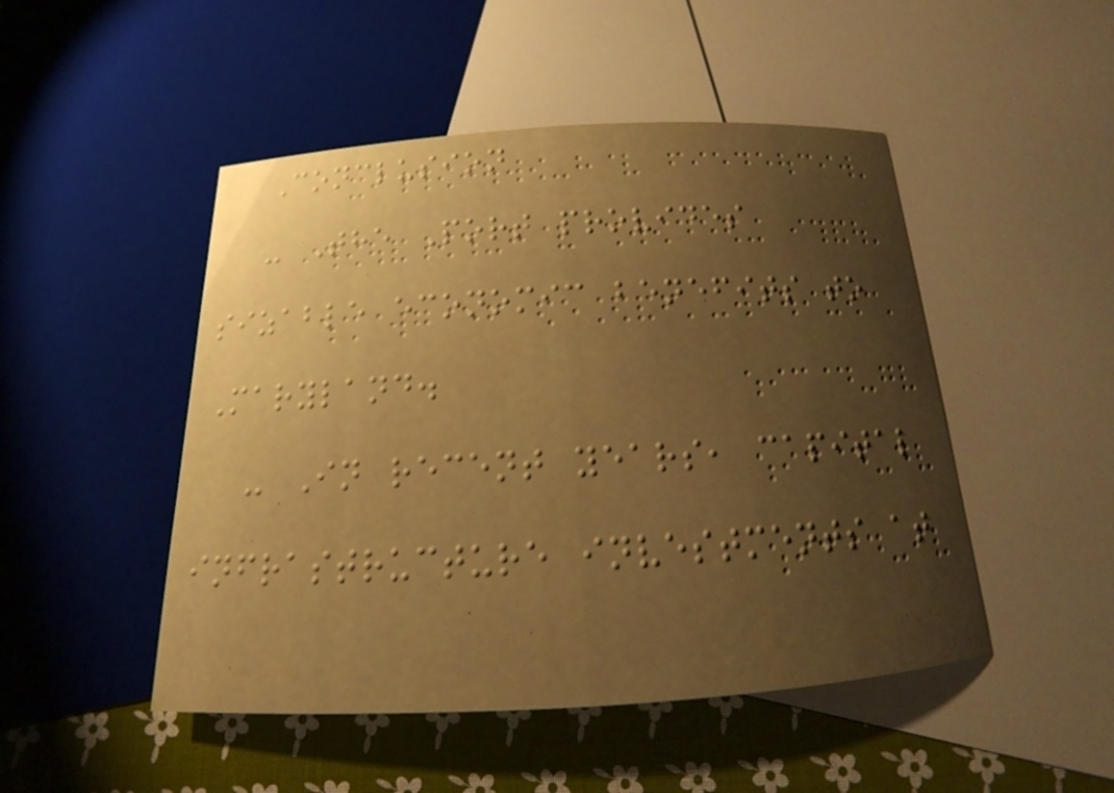Conclusion
- The Port provides
sizable economic benefits to
Maryland.
- In recent years, capital
infrastructure investments at
